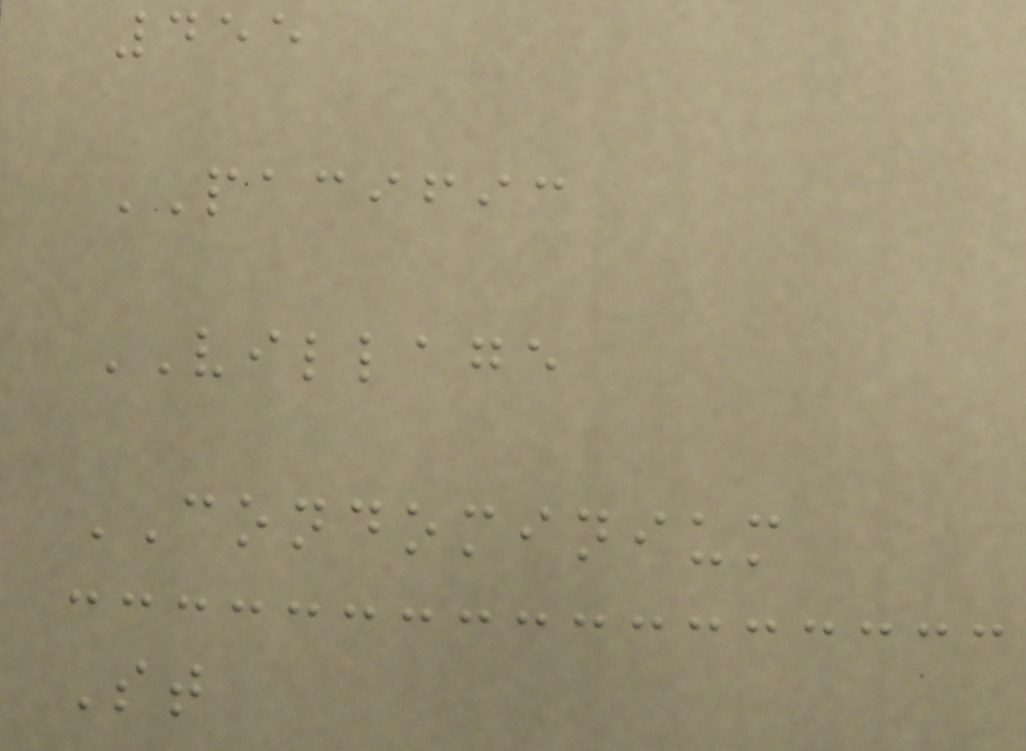455
PACIFIC
VILLAGE
CONDOMINIUM
St
